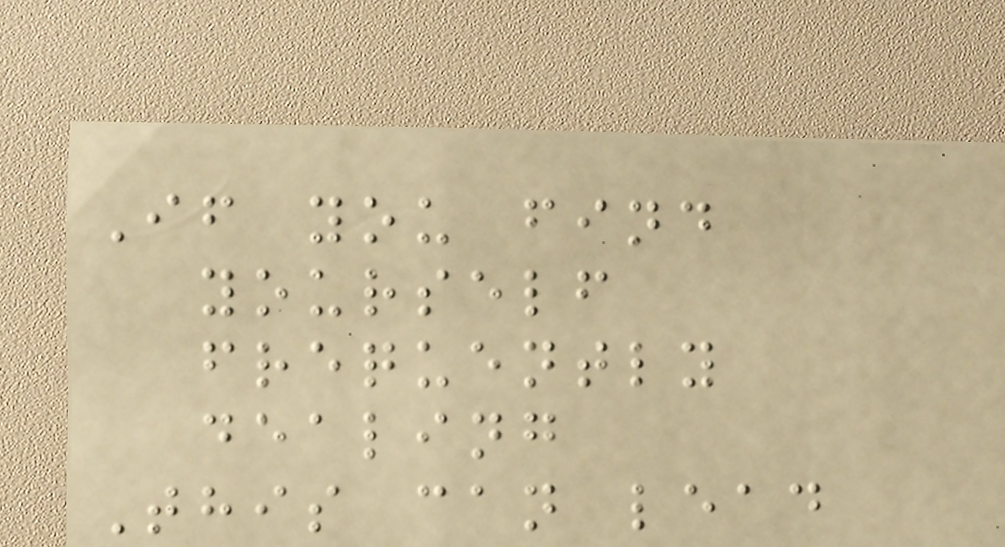If you find
yourself
frequently
dealing
This can lead
